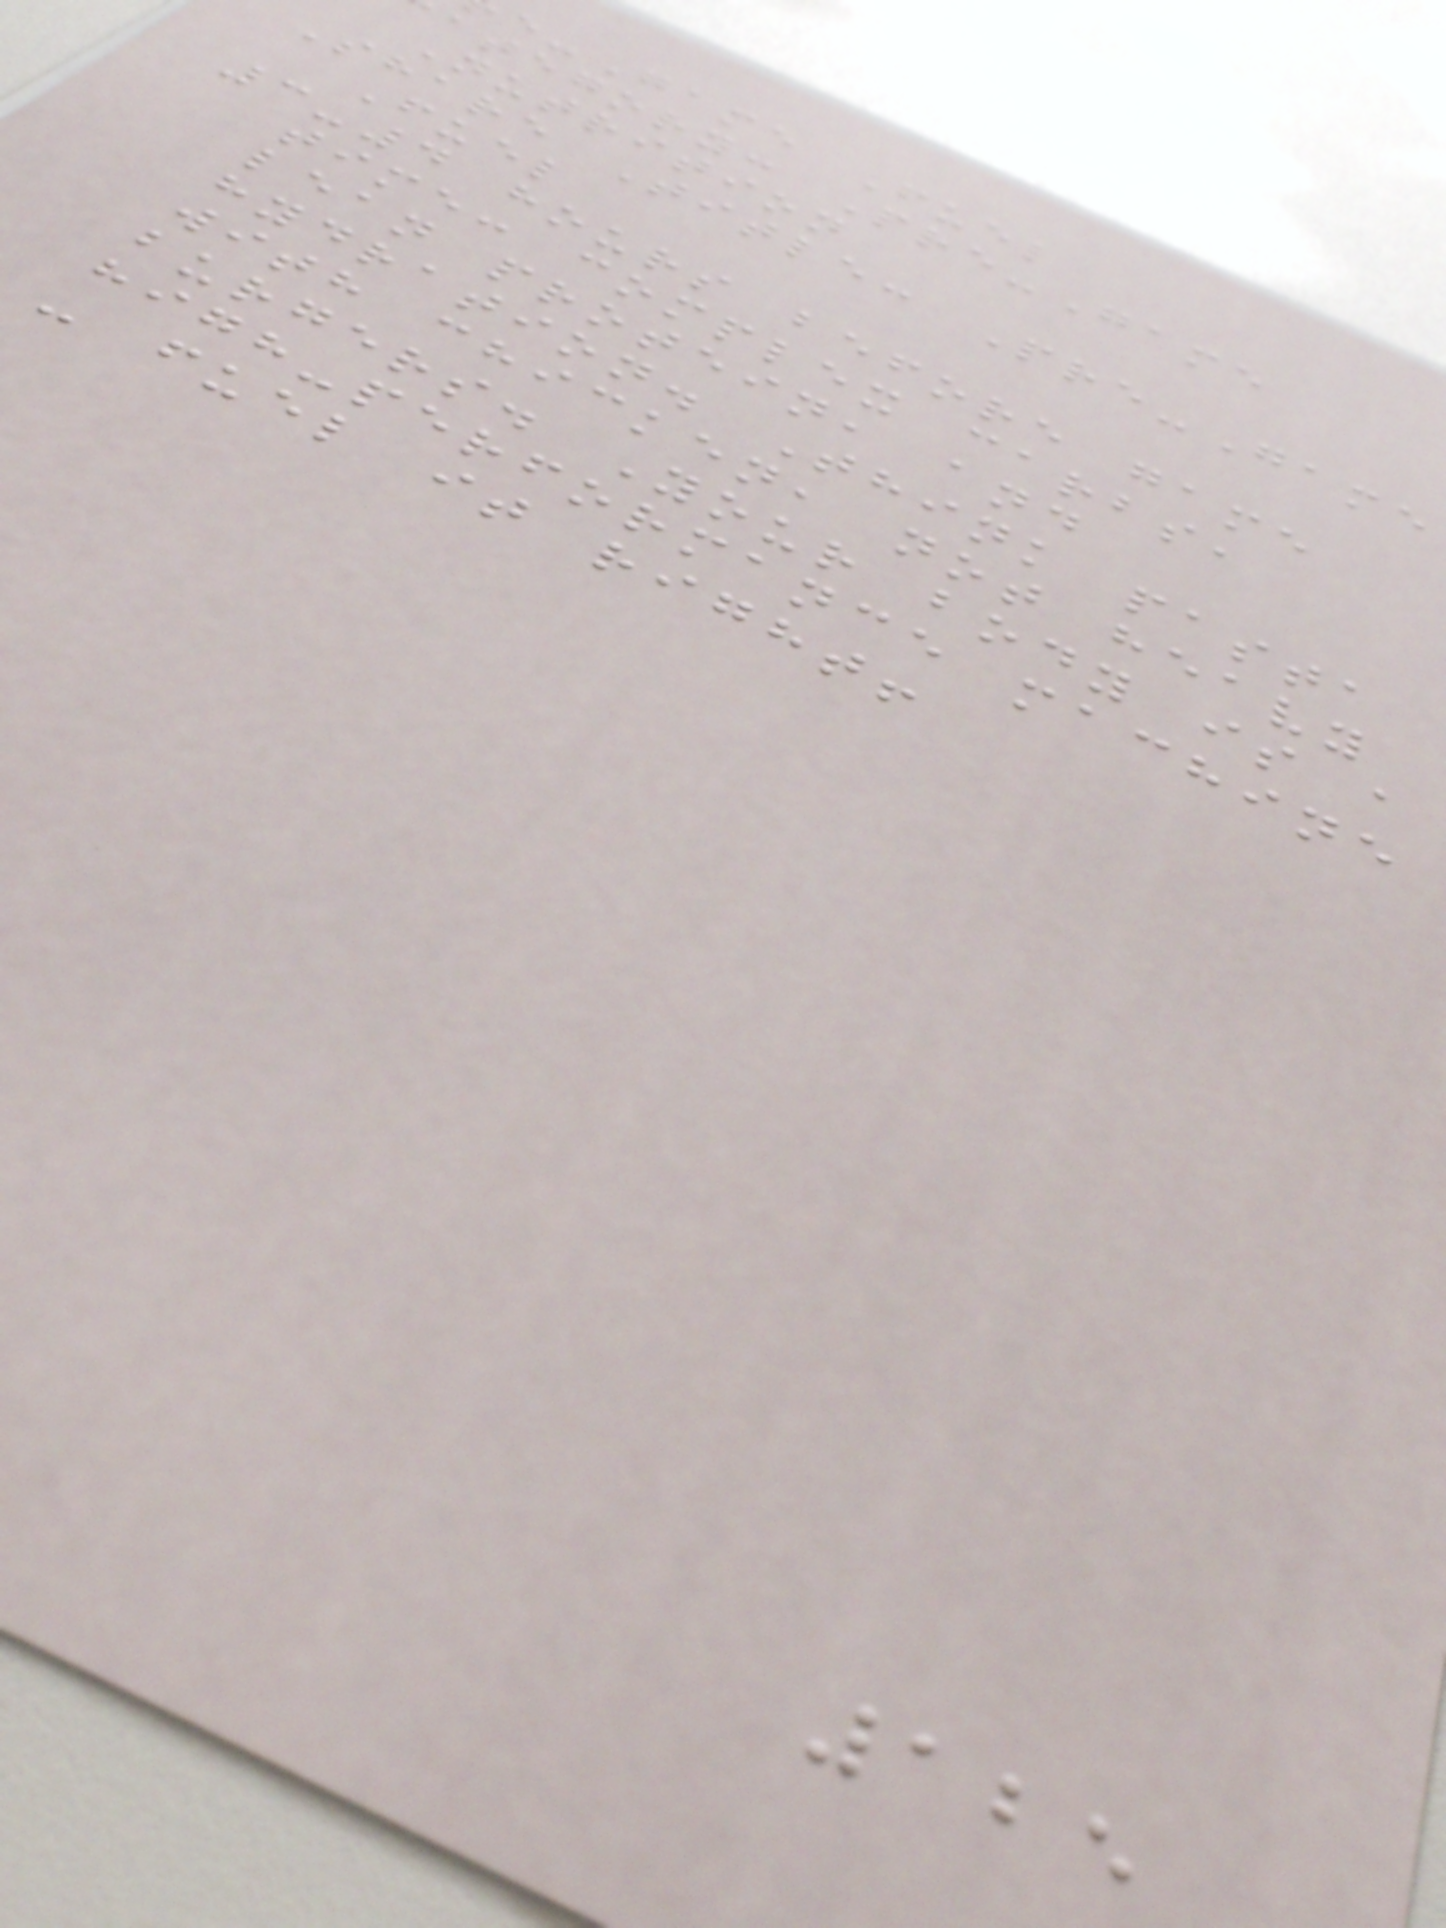e-Game Fuel
ategory: Pre-Game
Nutrition
Share Title: Pre-Game
Fuel
3-4 hours before game
time: complex carbs,
lean protein, and
hydration. Think pasta
with chicken, not heavy
burgers. Your body is a
high-performance machine
- fuel it right!
125
